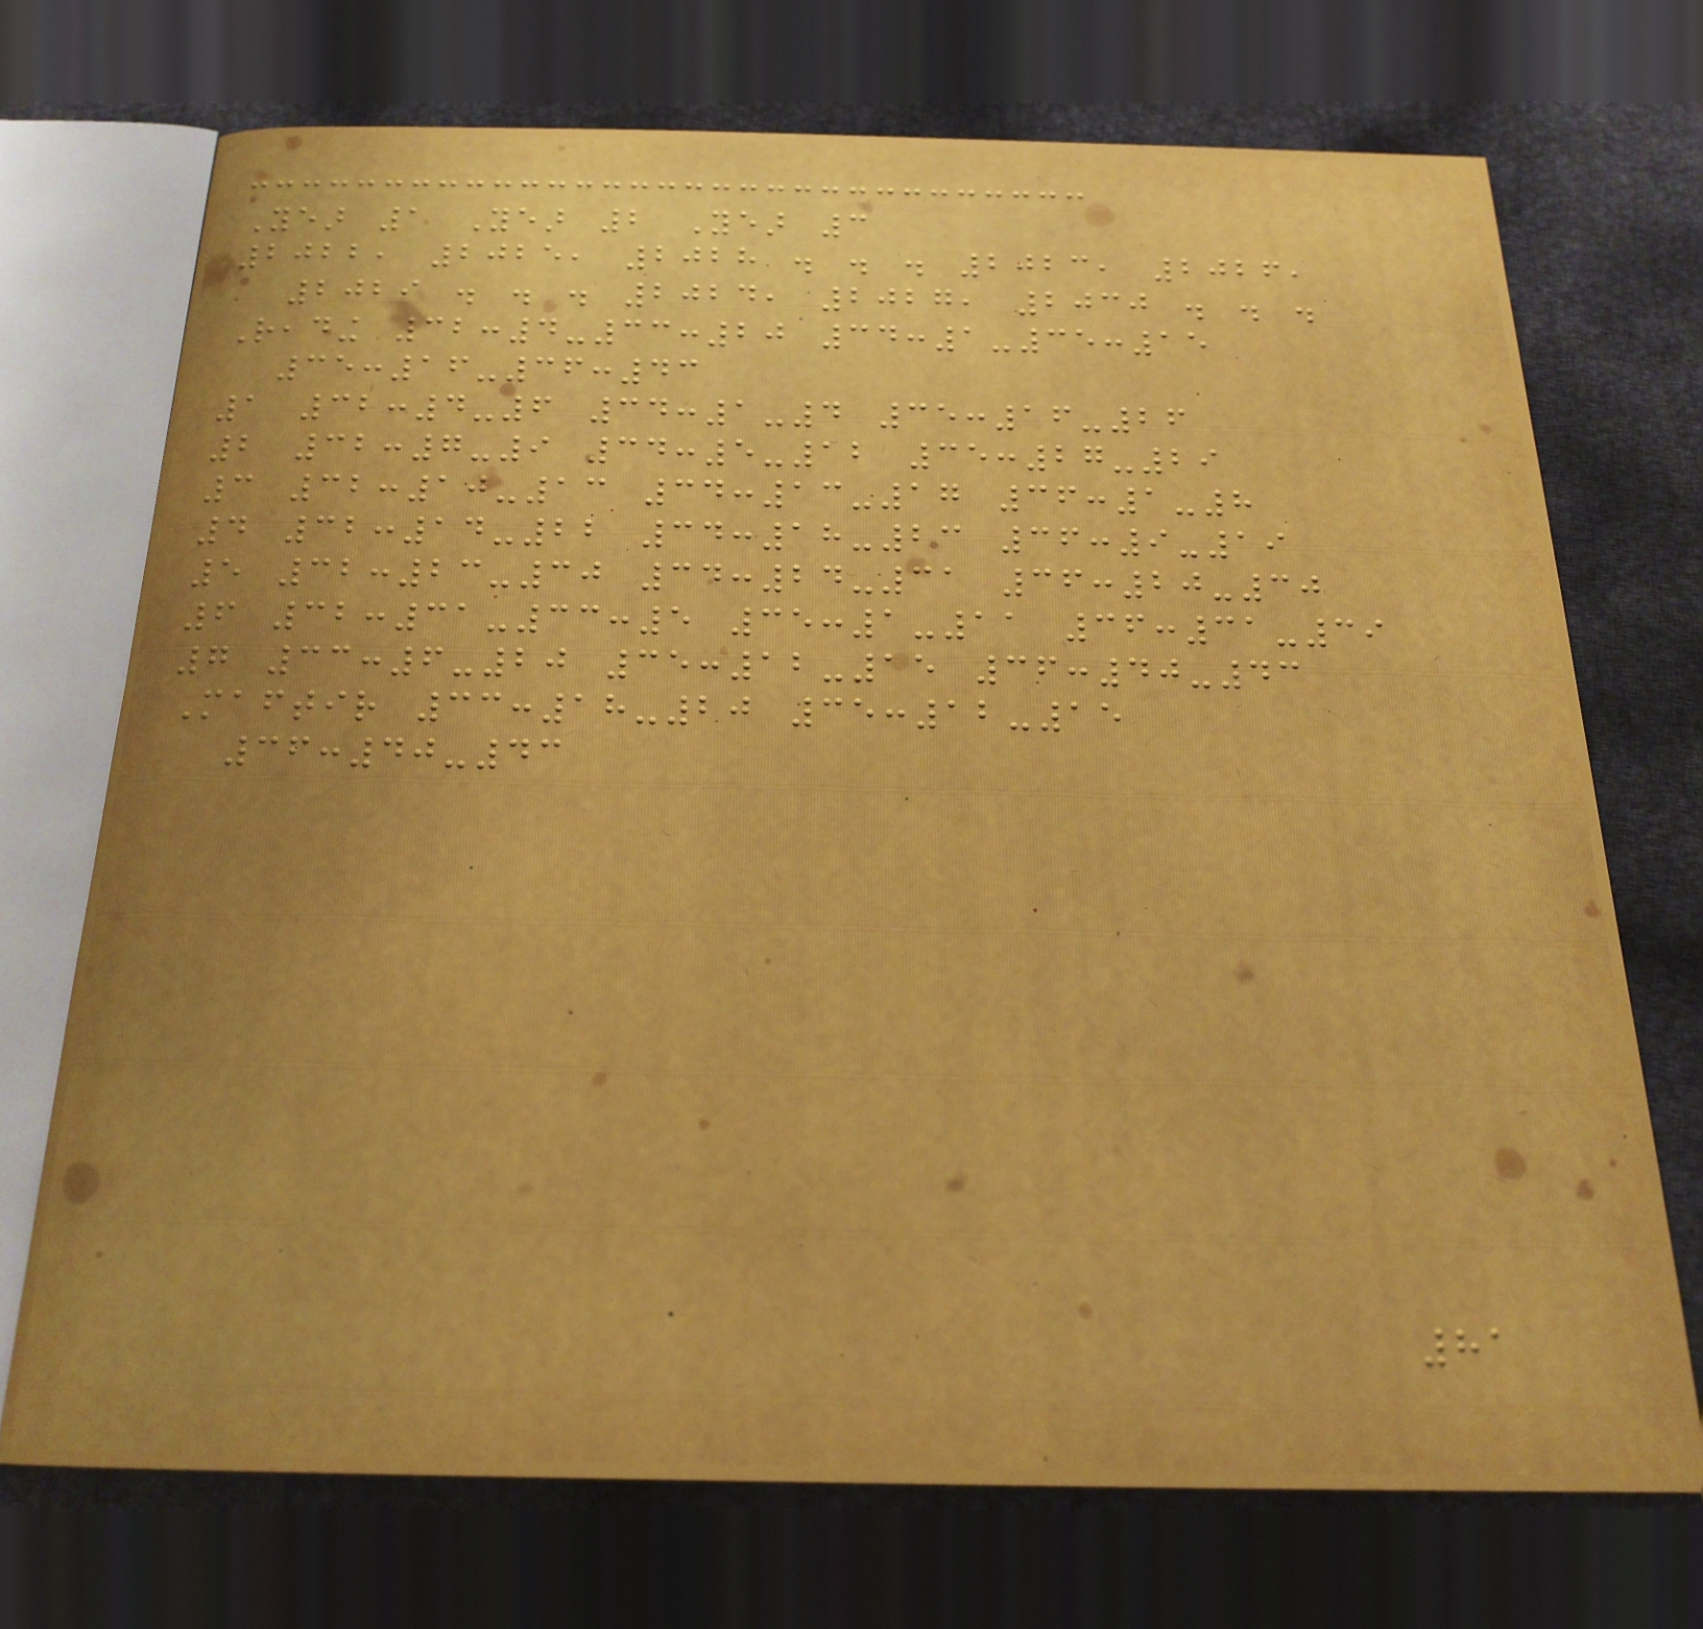Year 1 Year 2 Year 3
2022, 2025, 2028 . . . 2023, 2026,
2029 . . . 2024, 2027, 2030 . . .
Reading 32:4-33:20 34:1-35:15
35:16-36:43
1 32:4-6 34:1-4 35:16-26
2 32:7-9 34:5-12 35:27-29
3 32:10-13 34:13-17 36:1-8
4 32:14-22 34:18-23 36:9-19
5 32:23-30 34:24-31 36:20-30
6 32:31-33:5 35:1-11 36:31-39
7 33:6-20 35:12-15 36:40-43
Maftir 33:18-20 35:12-15
36:40-43
81
